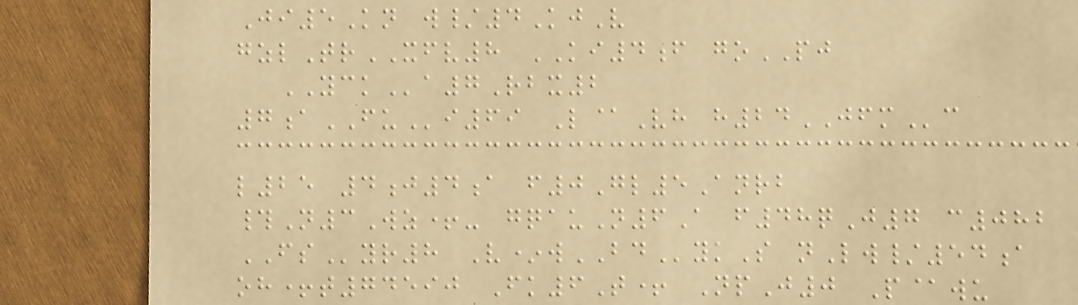Ji5Kn w/4KjV
gzlTrXFV8 KI4f goPJ
YCKa7Rbx2
7aFUi69 L@Vh h24JFMc
l25 4j4a f0Gl5Anrb
#N3Wz+- gqauN6A f48qJ7 c082
FSyr8 V*wBDykS nLw/54a
oh+t74590 Fk6T+ NpJ0 P@wu
